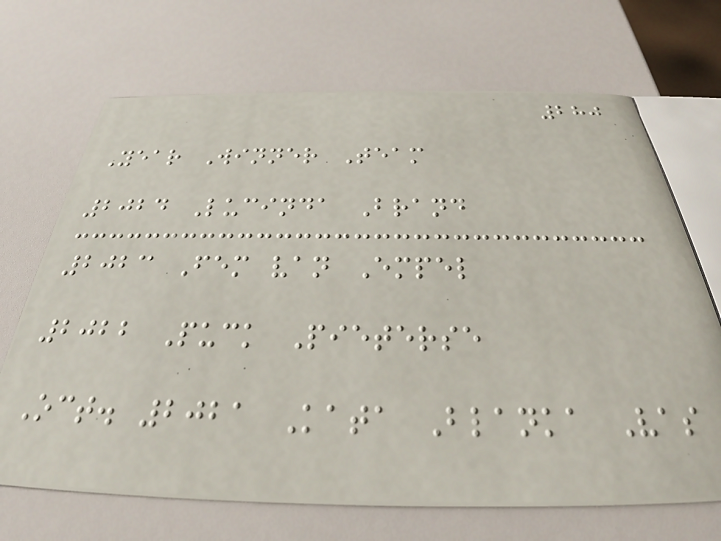280
Year Winner Team
2024 Lucinda Brand
2023 Fem van Empel
2022 Puck Pieterse
Oct. 2021 Kata Blanka Vas
